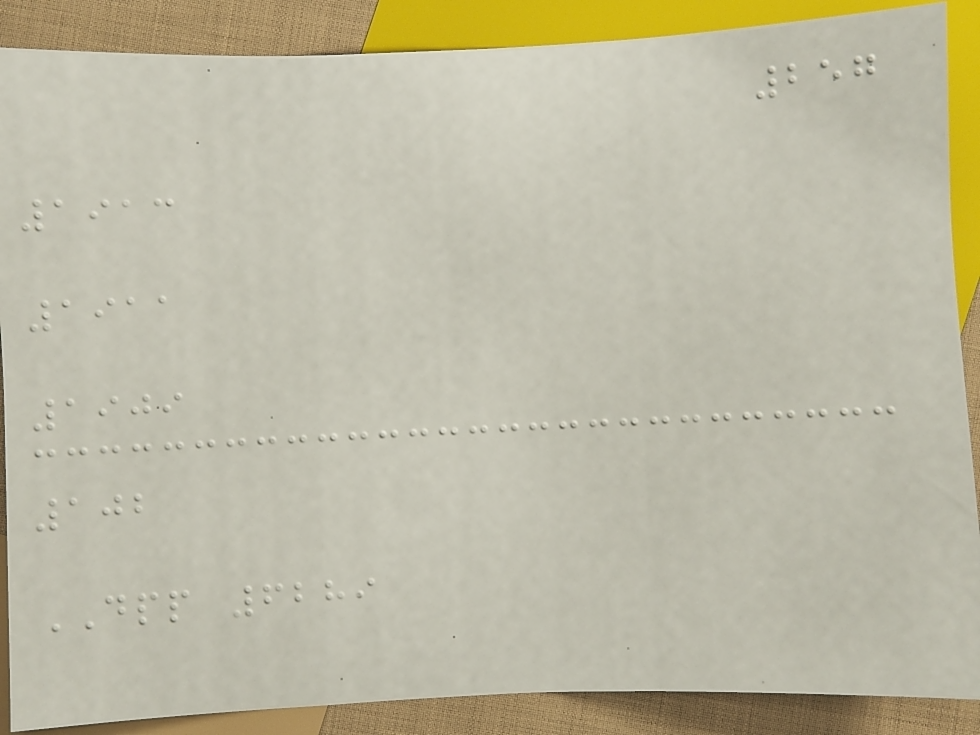257
1913
1911
1909
102
DPP 6289
